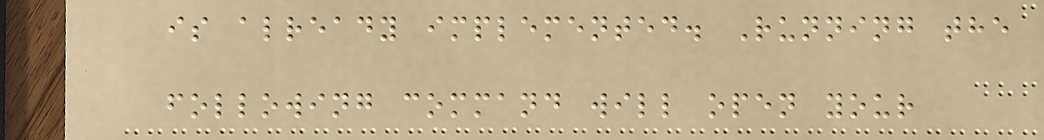is already implemented. Running the
following command will open your
